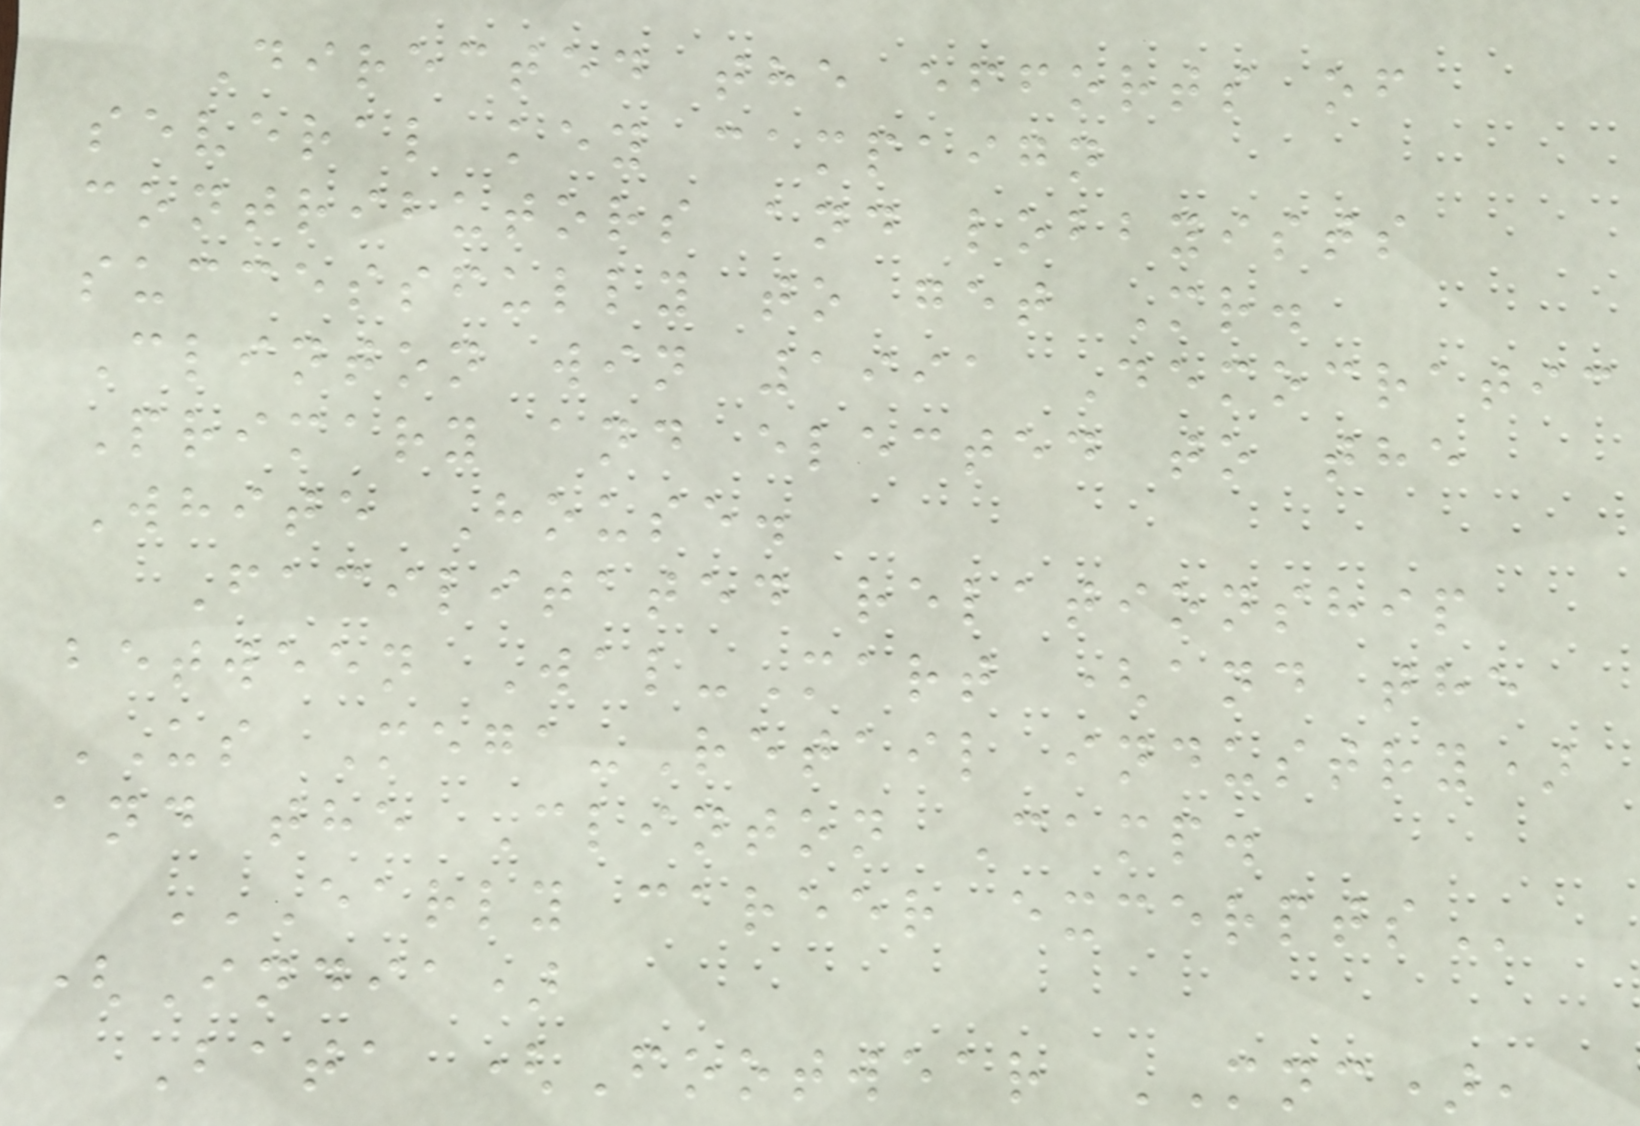Directed the efforts of
several key campaign
contributors and lobbyists
successfully to get Mr.
Clinton win 1991 Democratic
Primary and elected to the
White House.
Facilitated relationship
between Wal-Mart (and the
US Mega-Retail industry)
and the Clinton Camp.
EARLY CAREER EXCERPTS
(India)
Bata (Footwear MNC),
